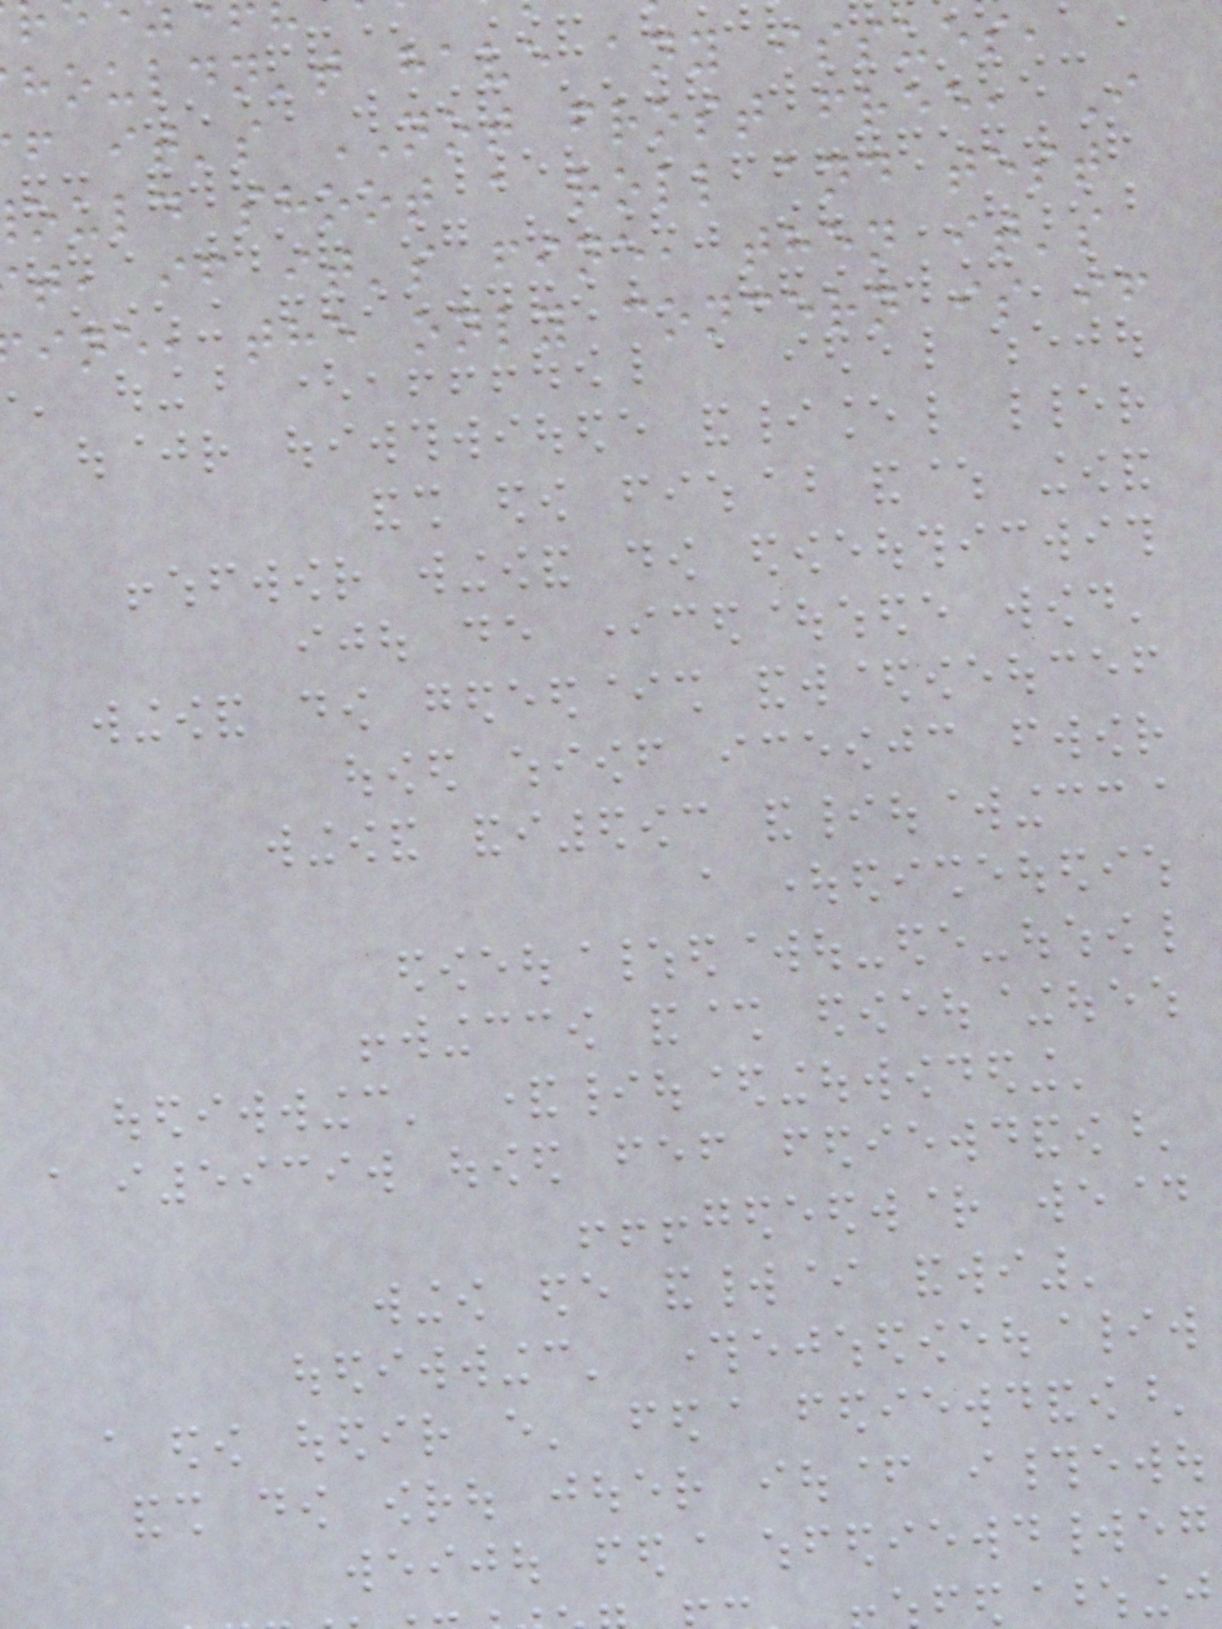houldn't have any issues,
f it's NOT frost free, I
ould shoot a roll and test
t, if it's fine, then it's
ine, the only concern is if
